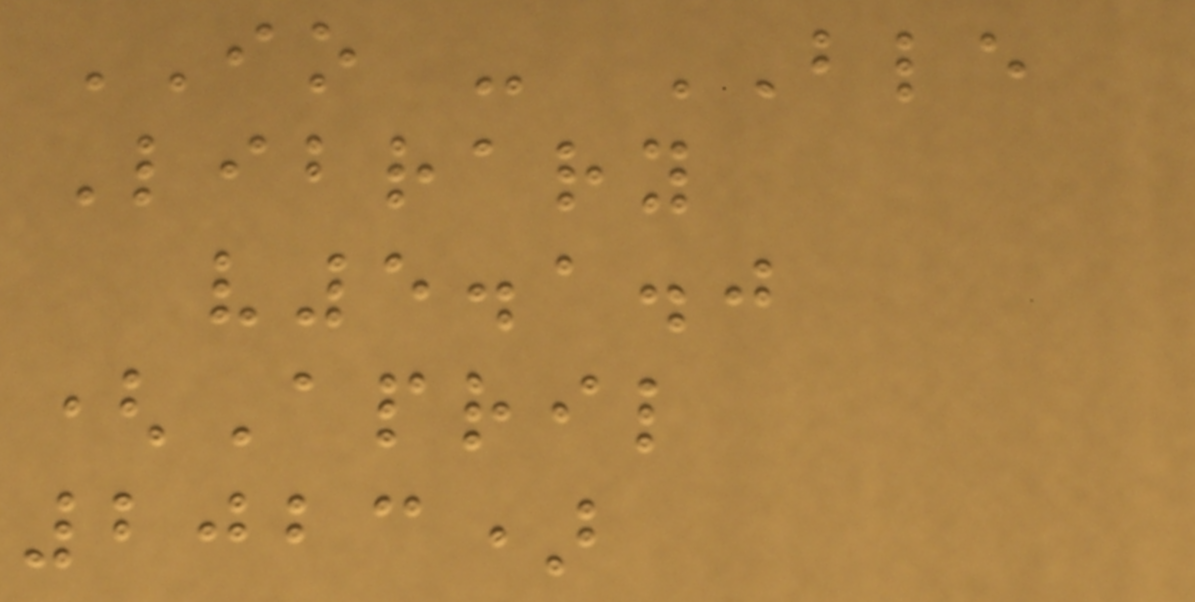IO - BLE
Library
v5.1.0
(April
2023)
